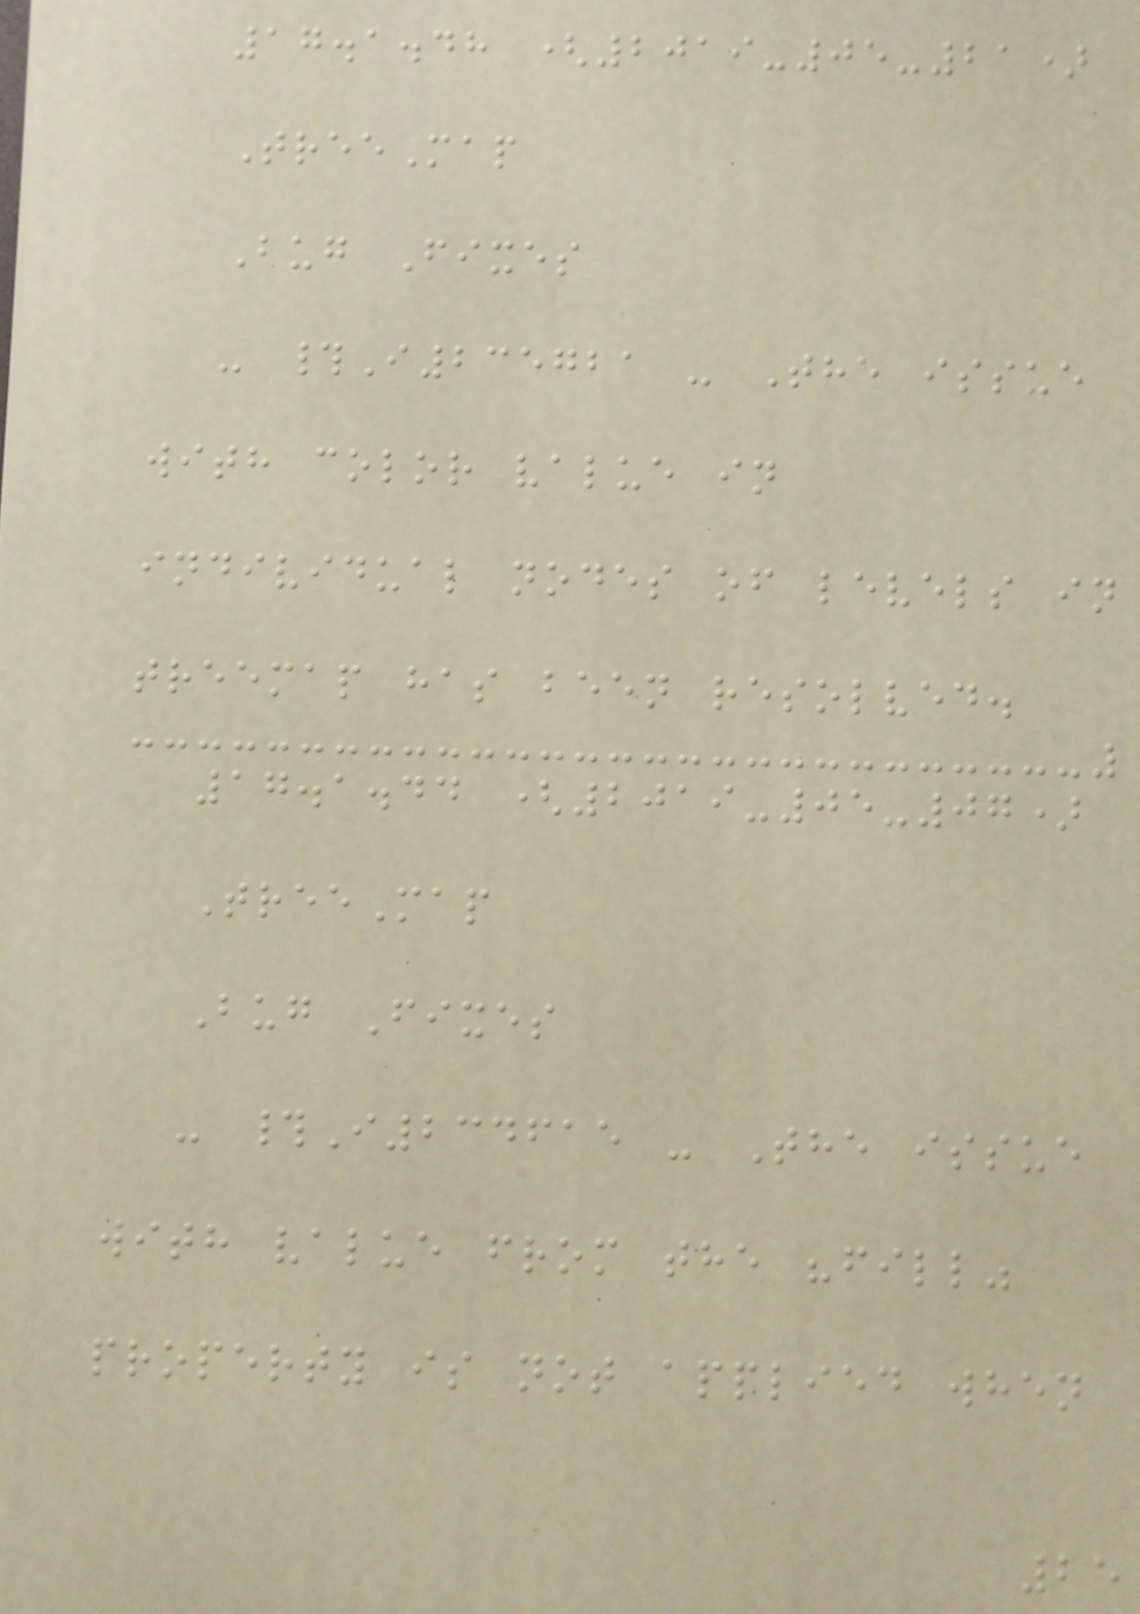17.1.48 (2019-05-21)
TreeMap
Bug Fixes
- #I235721 - The issue
with color value in
individual nodes of levels in
treemap has been resolved.
17.1.44 (2019-05-07)
TreeMap
Bug Fixes
- #I234615 - The issue
with value from the "fill"
property is not applied when
25
